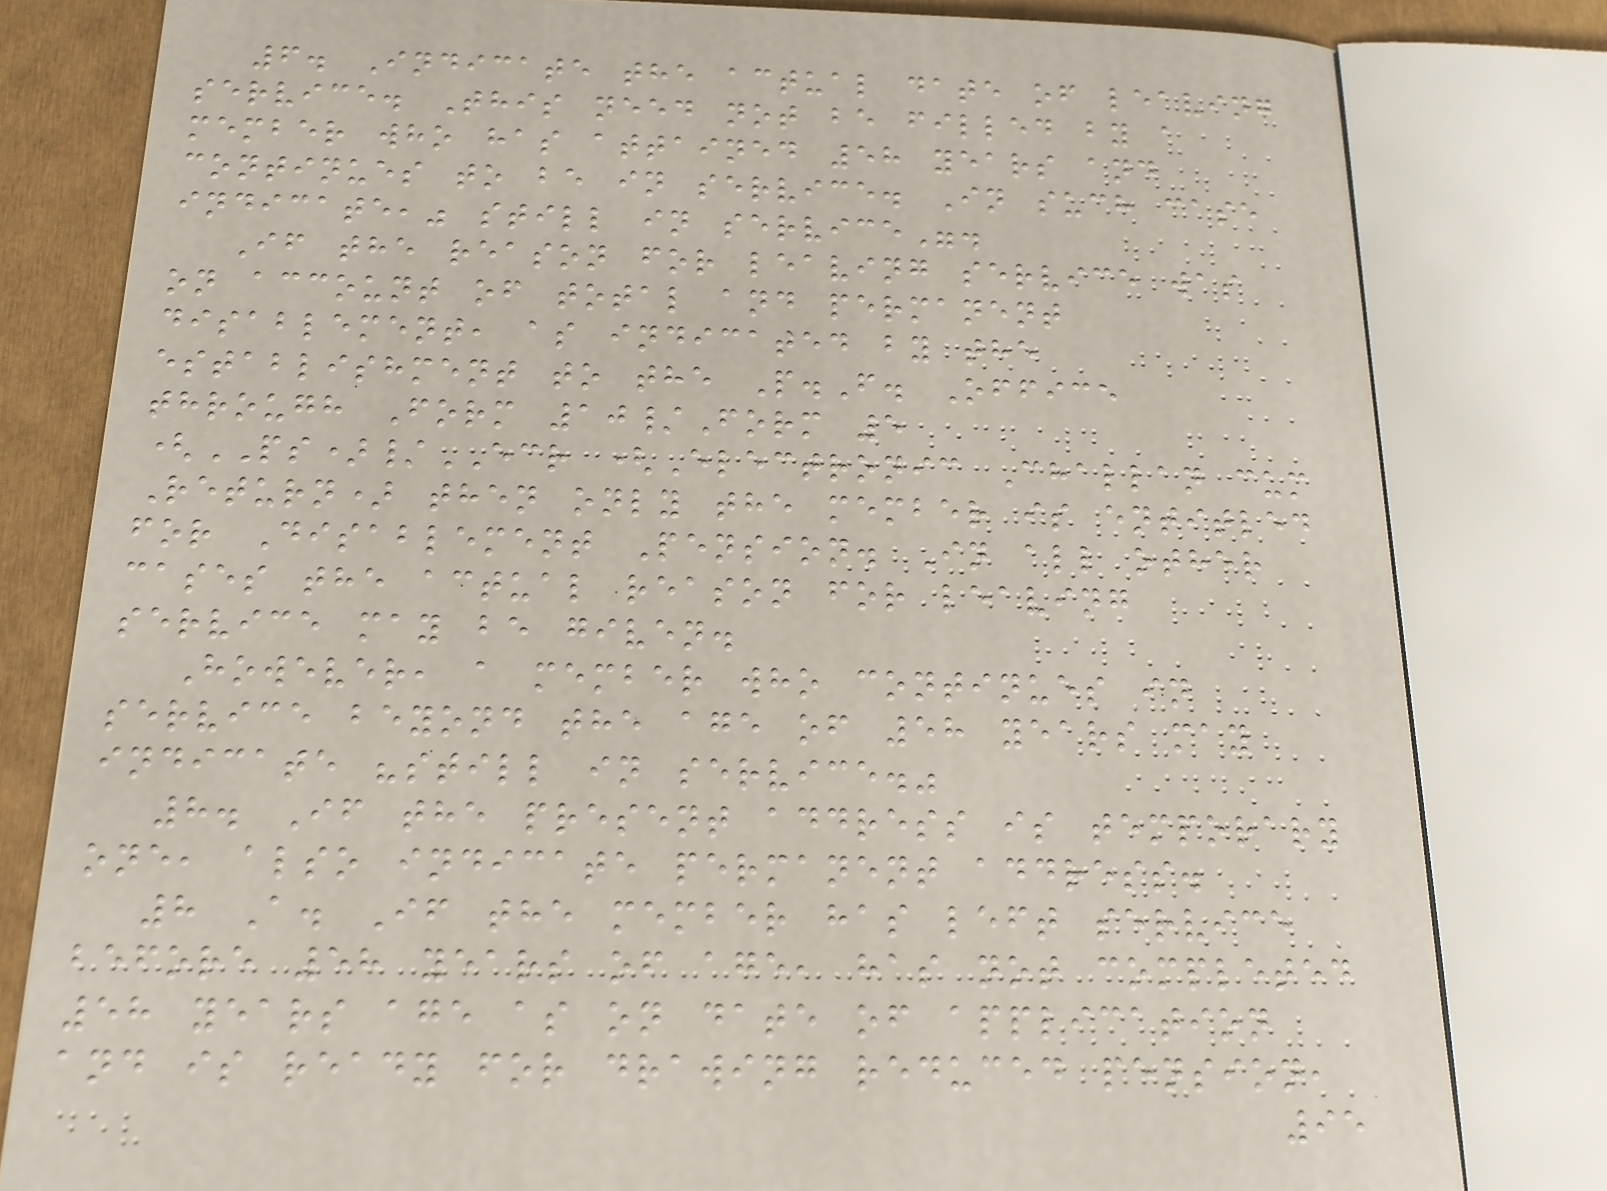6. Indicate the actual date of leaving
service. This need not be filled by a
member who has attained 58 years and
continues to be in service. In such case
indicate," still in service".
If the reason for leaving service was
on account of total and permanent
disablement, as indicated by the
establishment to the P.F. Office
through Form 10/Form 5
(PS)/ECR (Electronic Challan cum
Return) then only the member is entitled
for Disablement Pension. In all other
cases the actual reason for leaving
service may be given.
However, a member who continues in
service beyond the age of 58 years may
indicate "still in service."
8. If the present address is temporary
one, also indicate permanent address.
8 A. If the member has left service
before 58 years of age, has not completed
58 years age as on date of application
and is ready for drawing reduced pension,
95
